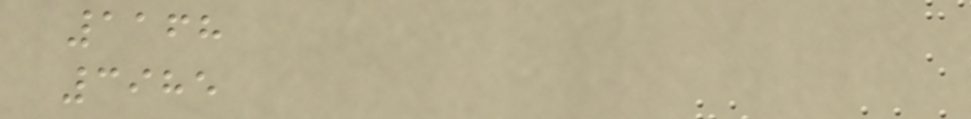1168
3985
